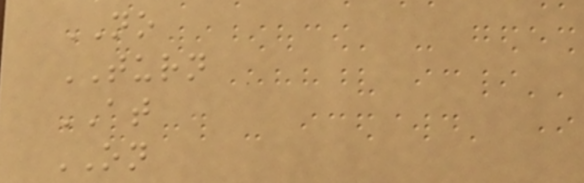NO
TURN
AT
ON
